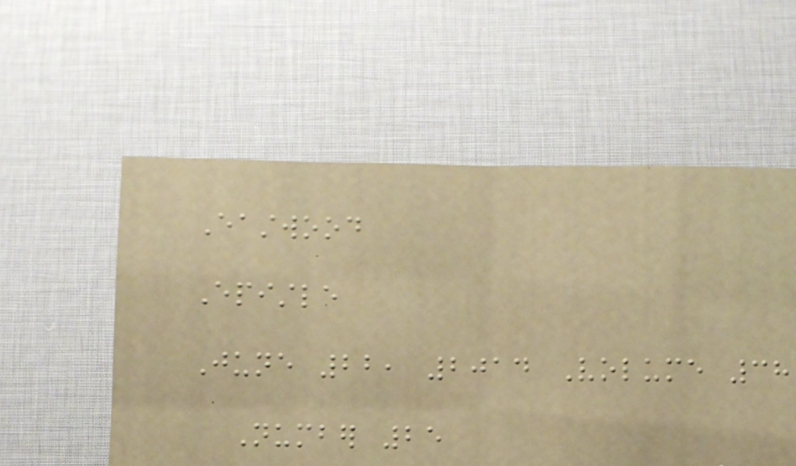Eastwood
Epistle
June 22, 2014 Volume 38
Number 25
